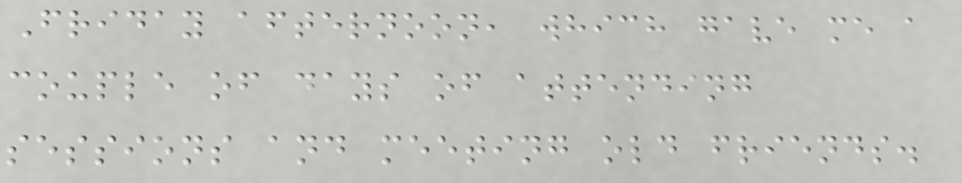Friday afternoon, which gave me a
couple of days of attending
sessions and meeting old friends.
